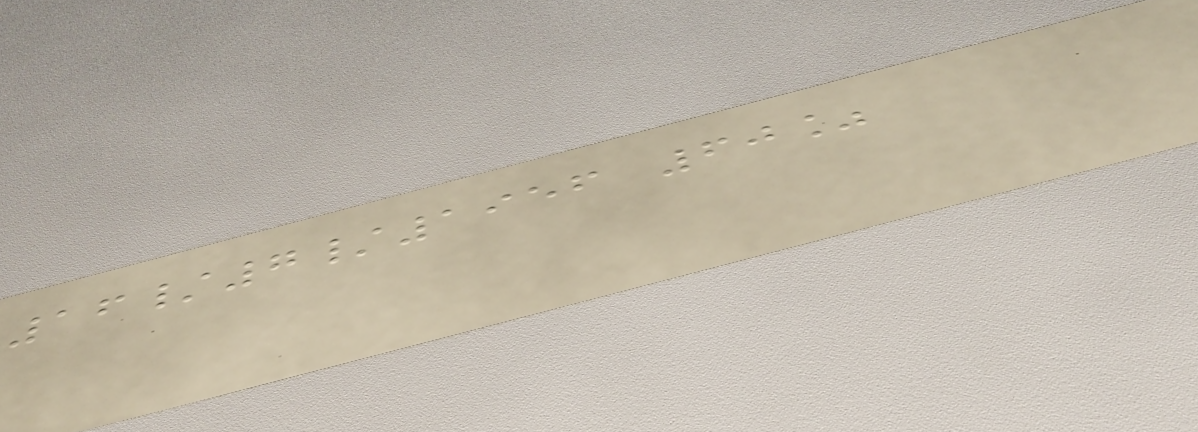16/7/1956 60%
